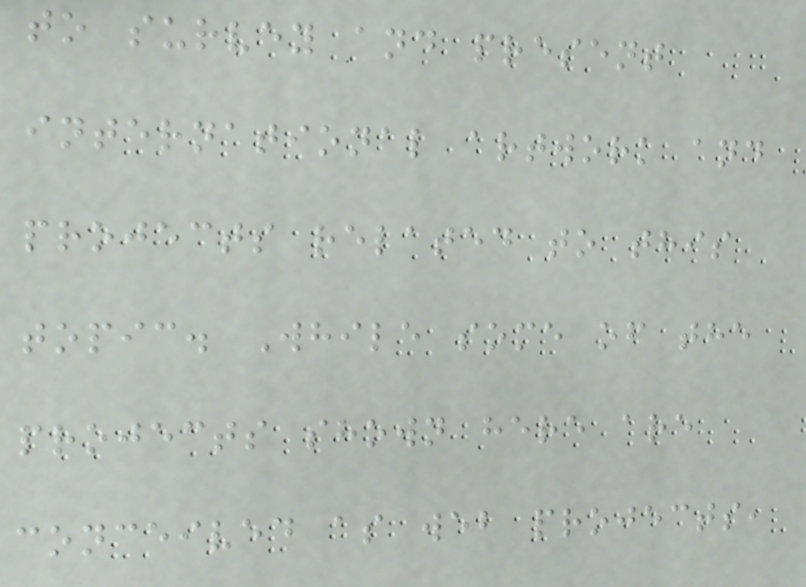to survey and present
international artwork and
projects related to this
topic. While some of the
projects shown here are
conceived as web projects,
